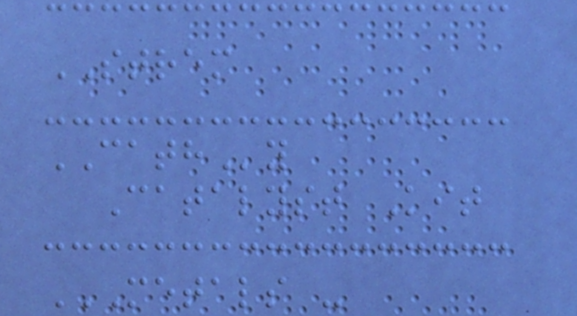STREM
CATHy
Catalyst Kit
METALS -
